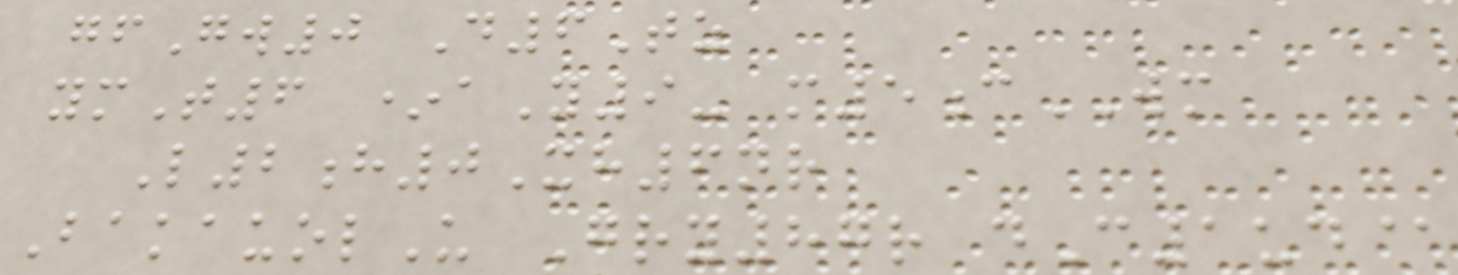gfGw0 D6Tz
ymT6 *aY9- m5cWM
L2h0Xh6nr
BakauolU Gry87r dC1ud@
